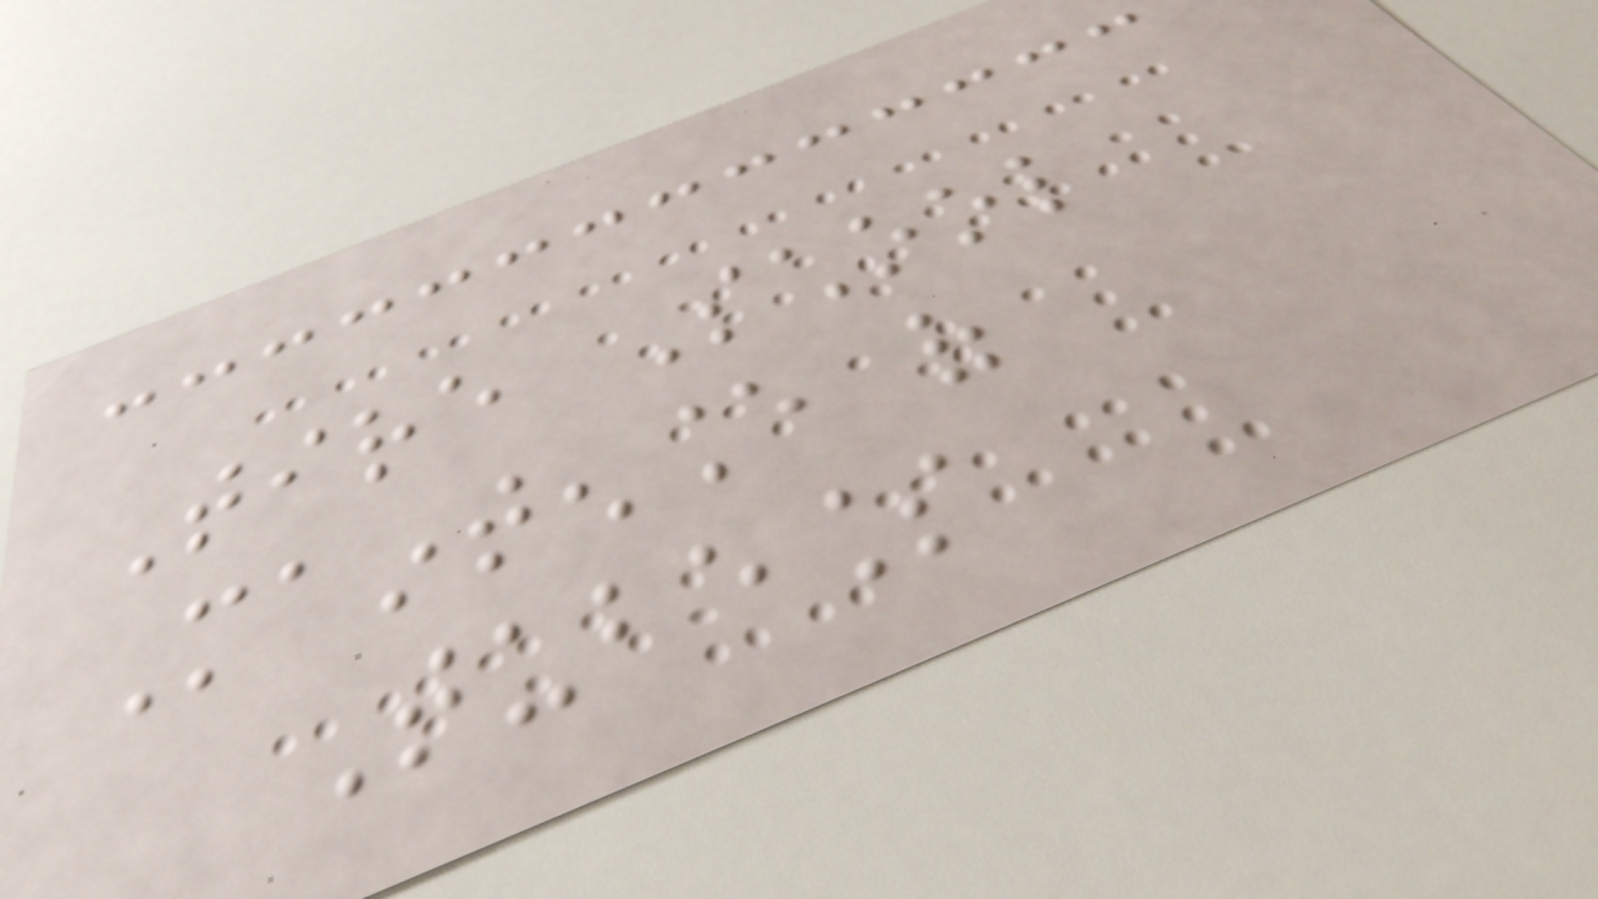Tire School
Maintenance of
Tubeless
